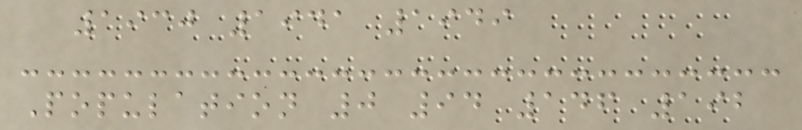1930 1941 1949
Population 0 94 146 192
